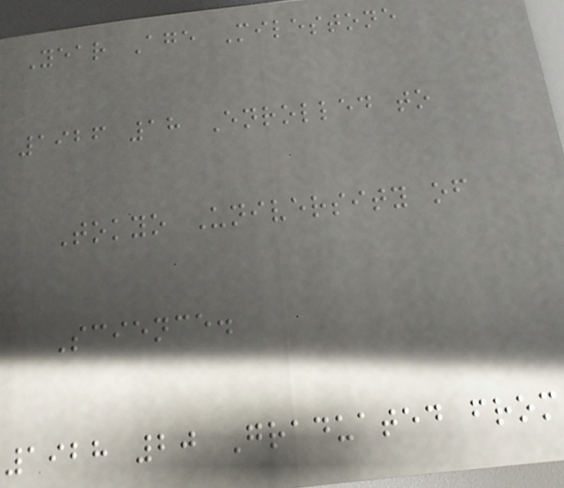Year Age Milestone
1926 18 Enrolled to
Tokyo University of
Science.
1928 20 Graduated from
